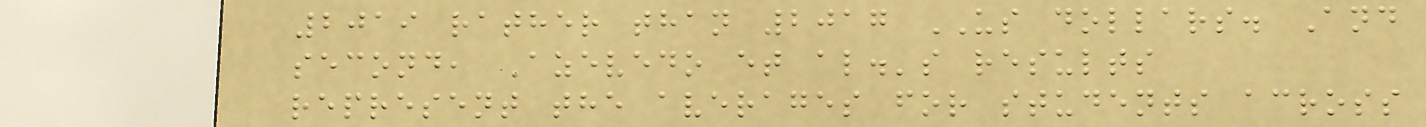2019 rather than 2017 US dollars. And
second, Azevedo et al.'s results
represent the averages for students across
